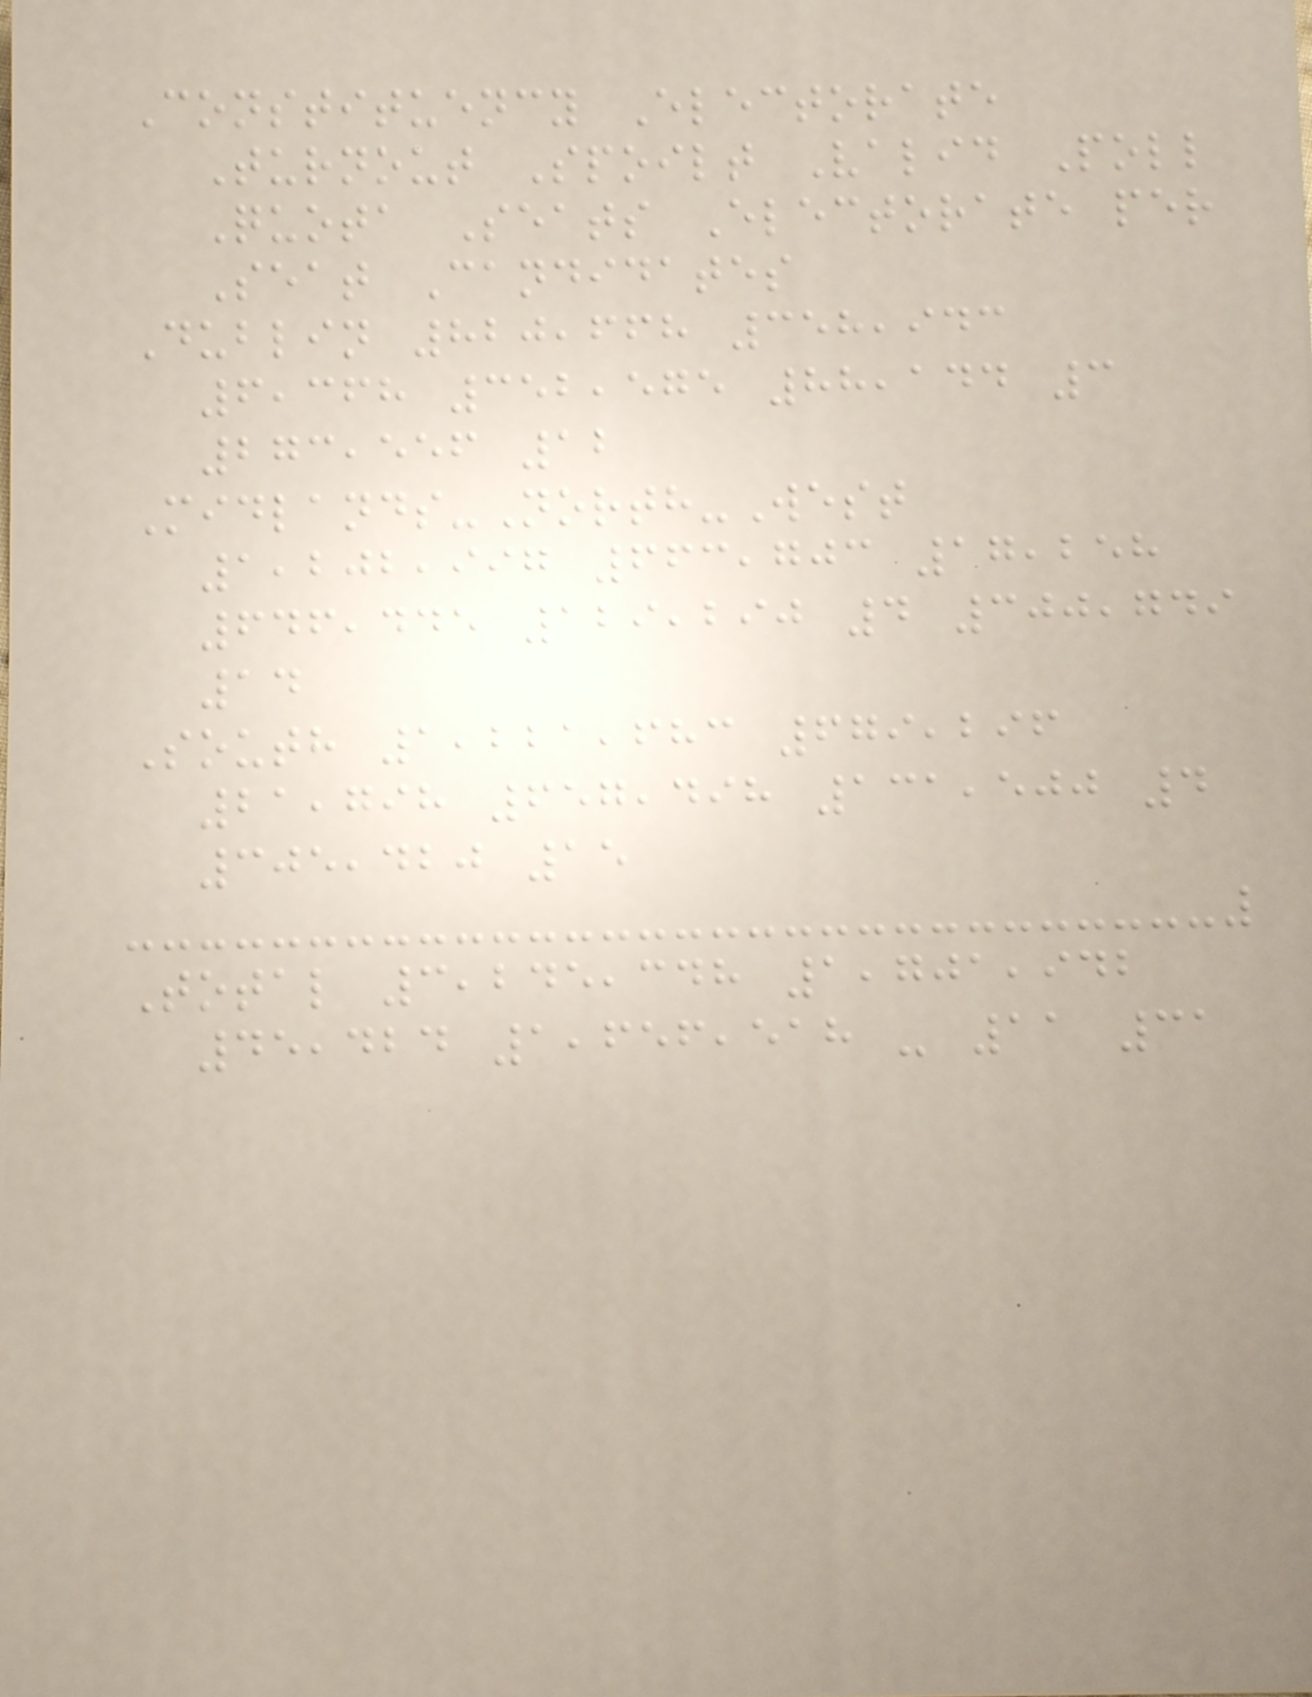Constituency Electorate
Turnout Spoilt Valid Poll
Quota Seats Electorate per
Seat Candidates
Dublin 820,668 358,943
6,368 352,575 88,144 3
273,556 12
Midlands-North-West
1,202,997 663,703 17,258
646,445 129,290 4 300,749
14
South 1,221,683 679,296
21,798 657,498 131,500 4
305,420 15
Total 3,245,348 1,701,942
45,424 1,656,518 - 11 31
